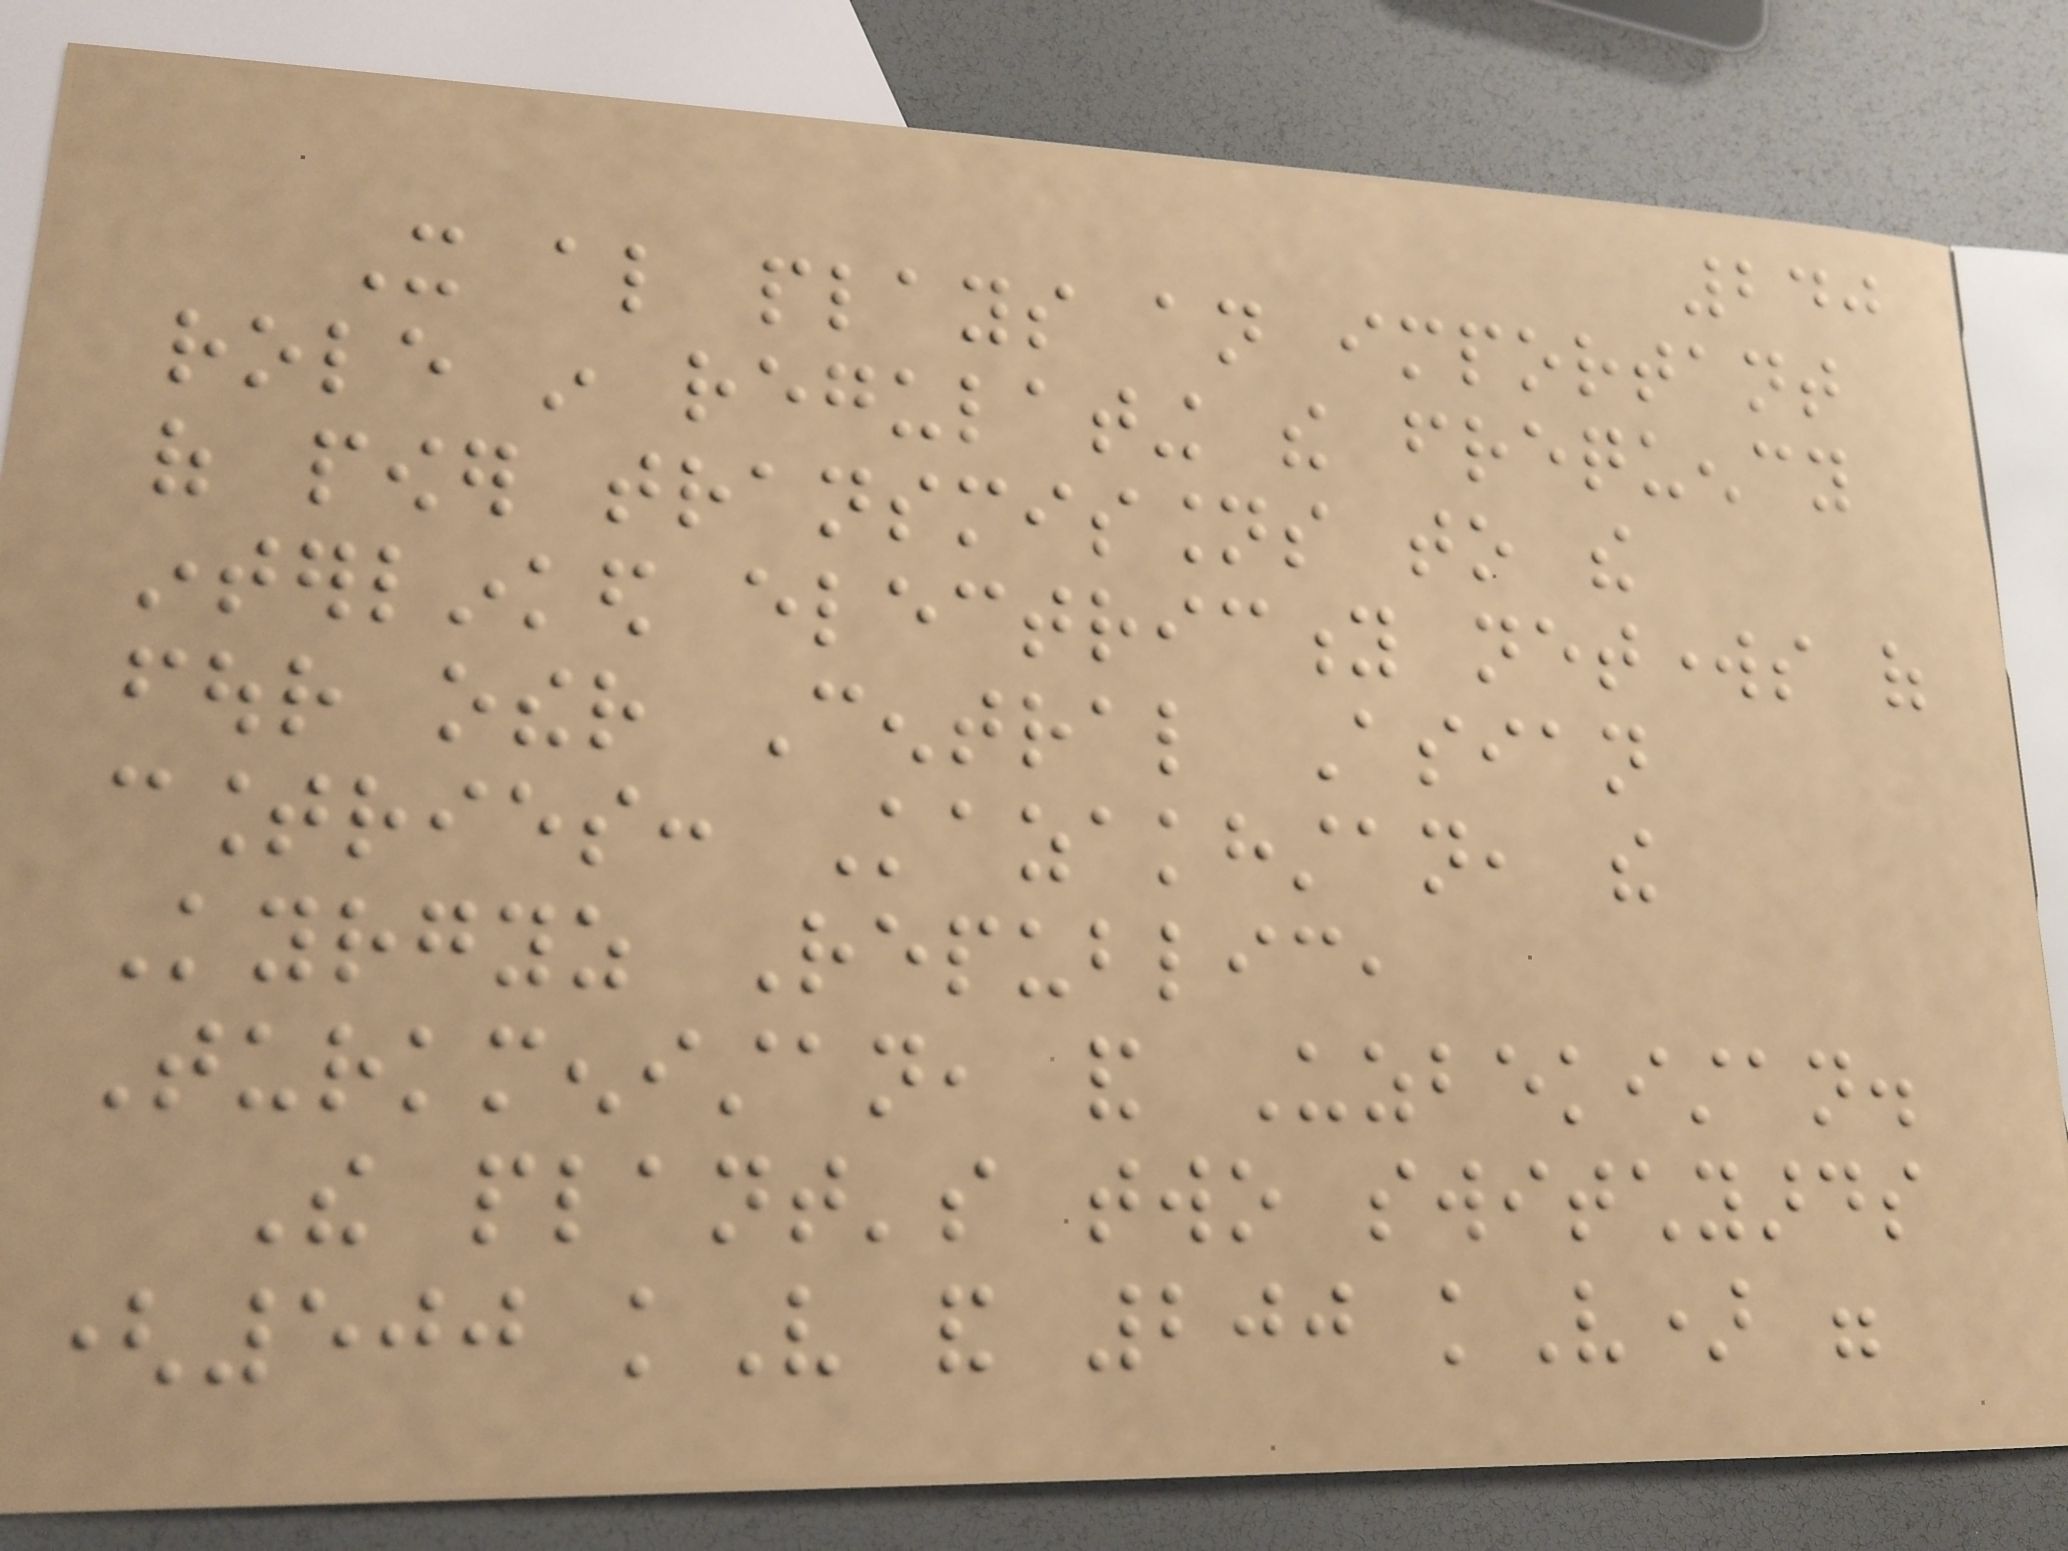240
It also plays an important
role in regulating the frequency
of power transmissions to the
interlinked electricity networks of
four other Central Asian
countries: Kazakhstan, the
Kyrgyz Republic,
Turkmenistan, and Uzbekistan.
The plant's two switchyards
(500 kV and 200 kV) were
